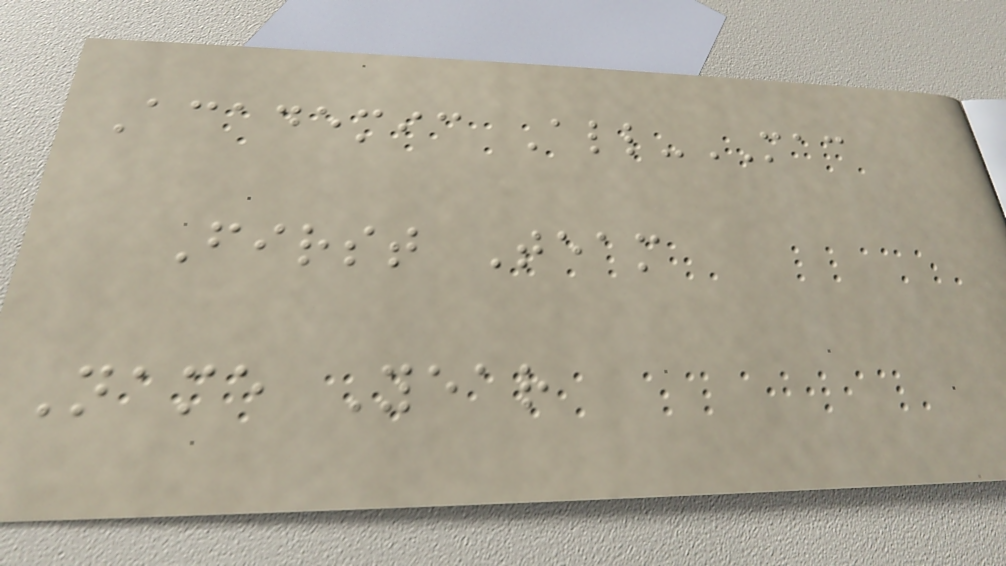Academic All-MAC
First Team
Name Year
